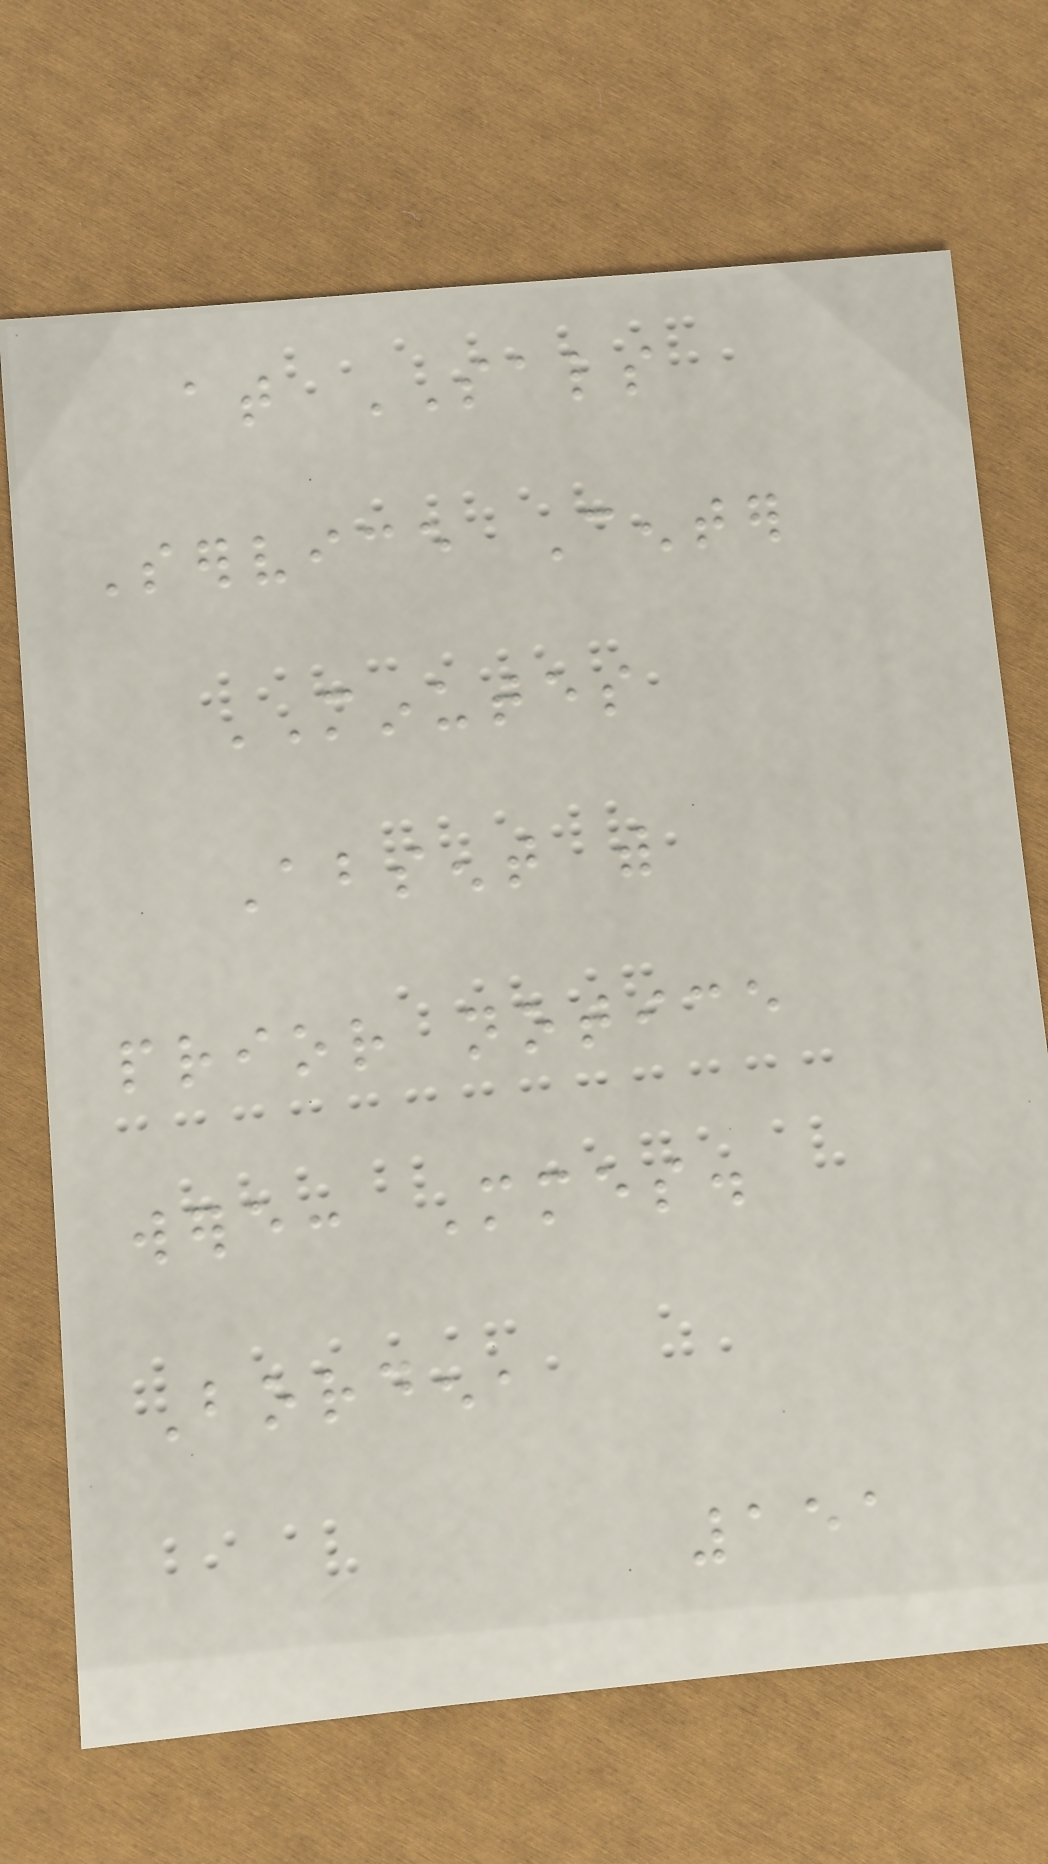at SALS
Service Center
MINUTES
Absent with
prior notice
were: Mmes.
Borden,
151
